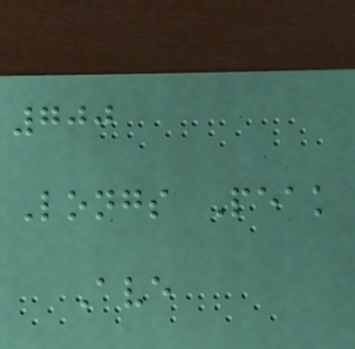700
Longs Peak
Ave
